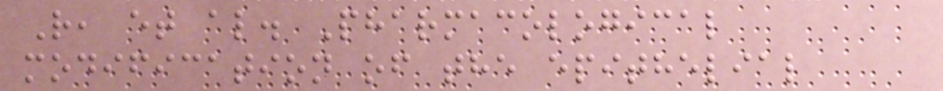R, et al. Pharmacological
modification of the epithelial
